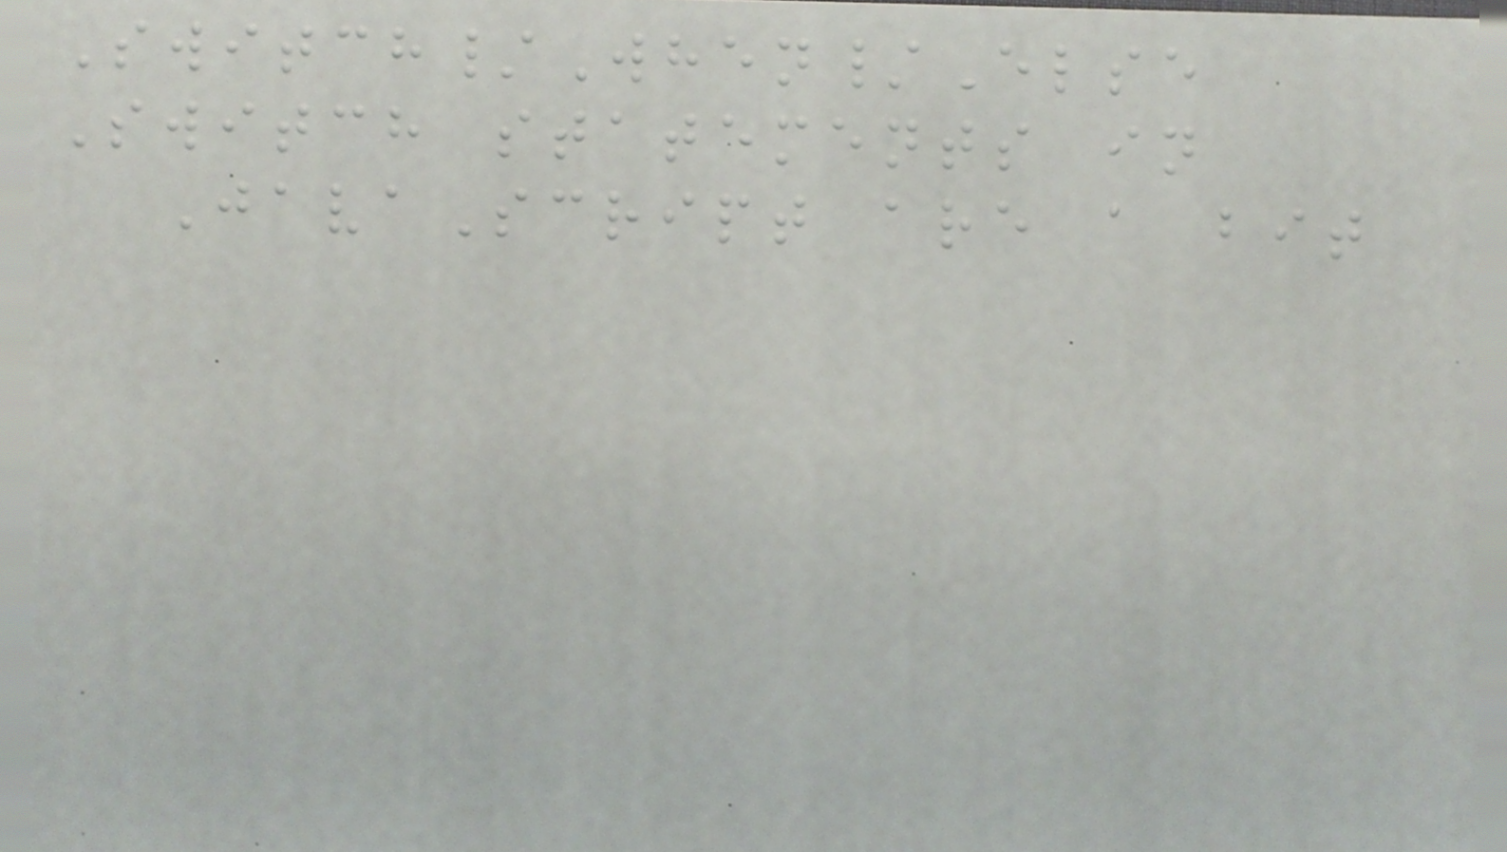Switch/When/Else
Switch statements in
JavaScript are a bit
